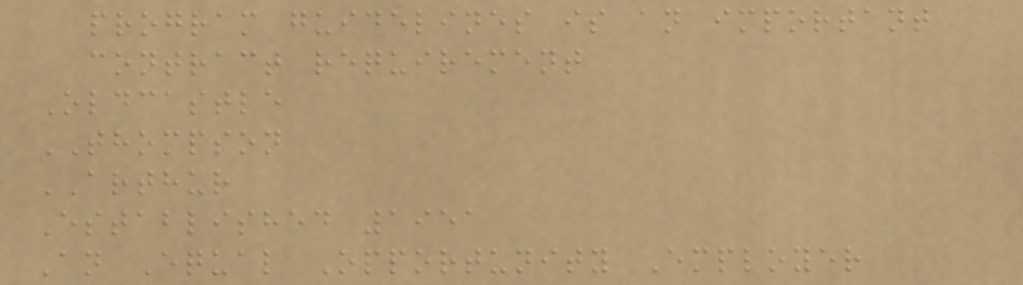program guidelines is an important
contract requirement
Oldcastle
THOMPSON
ARTHUR
Established 1951
An Equal Opportunity Employer
